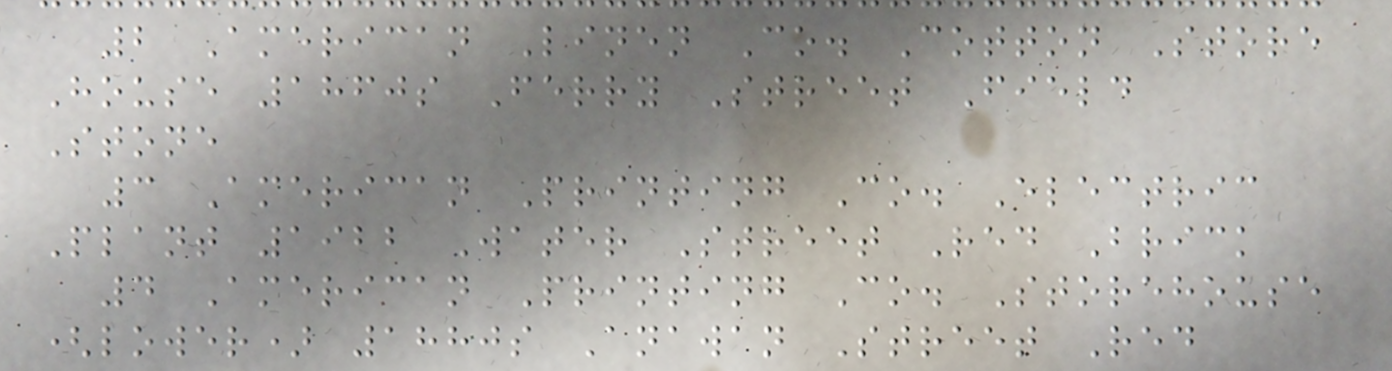2 American Linen Co. Cotton Store
House 1860s Ferry Street Field
Stone
3 American Printing Co. Electric
Plant 1922 Water Street Red Brick
4 American Printing Co. Storehouse
(lower) 1880s Anawan Street Red
